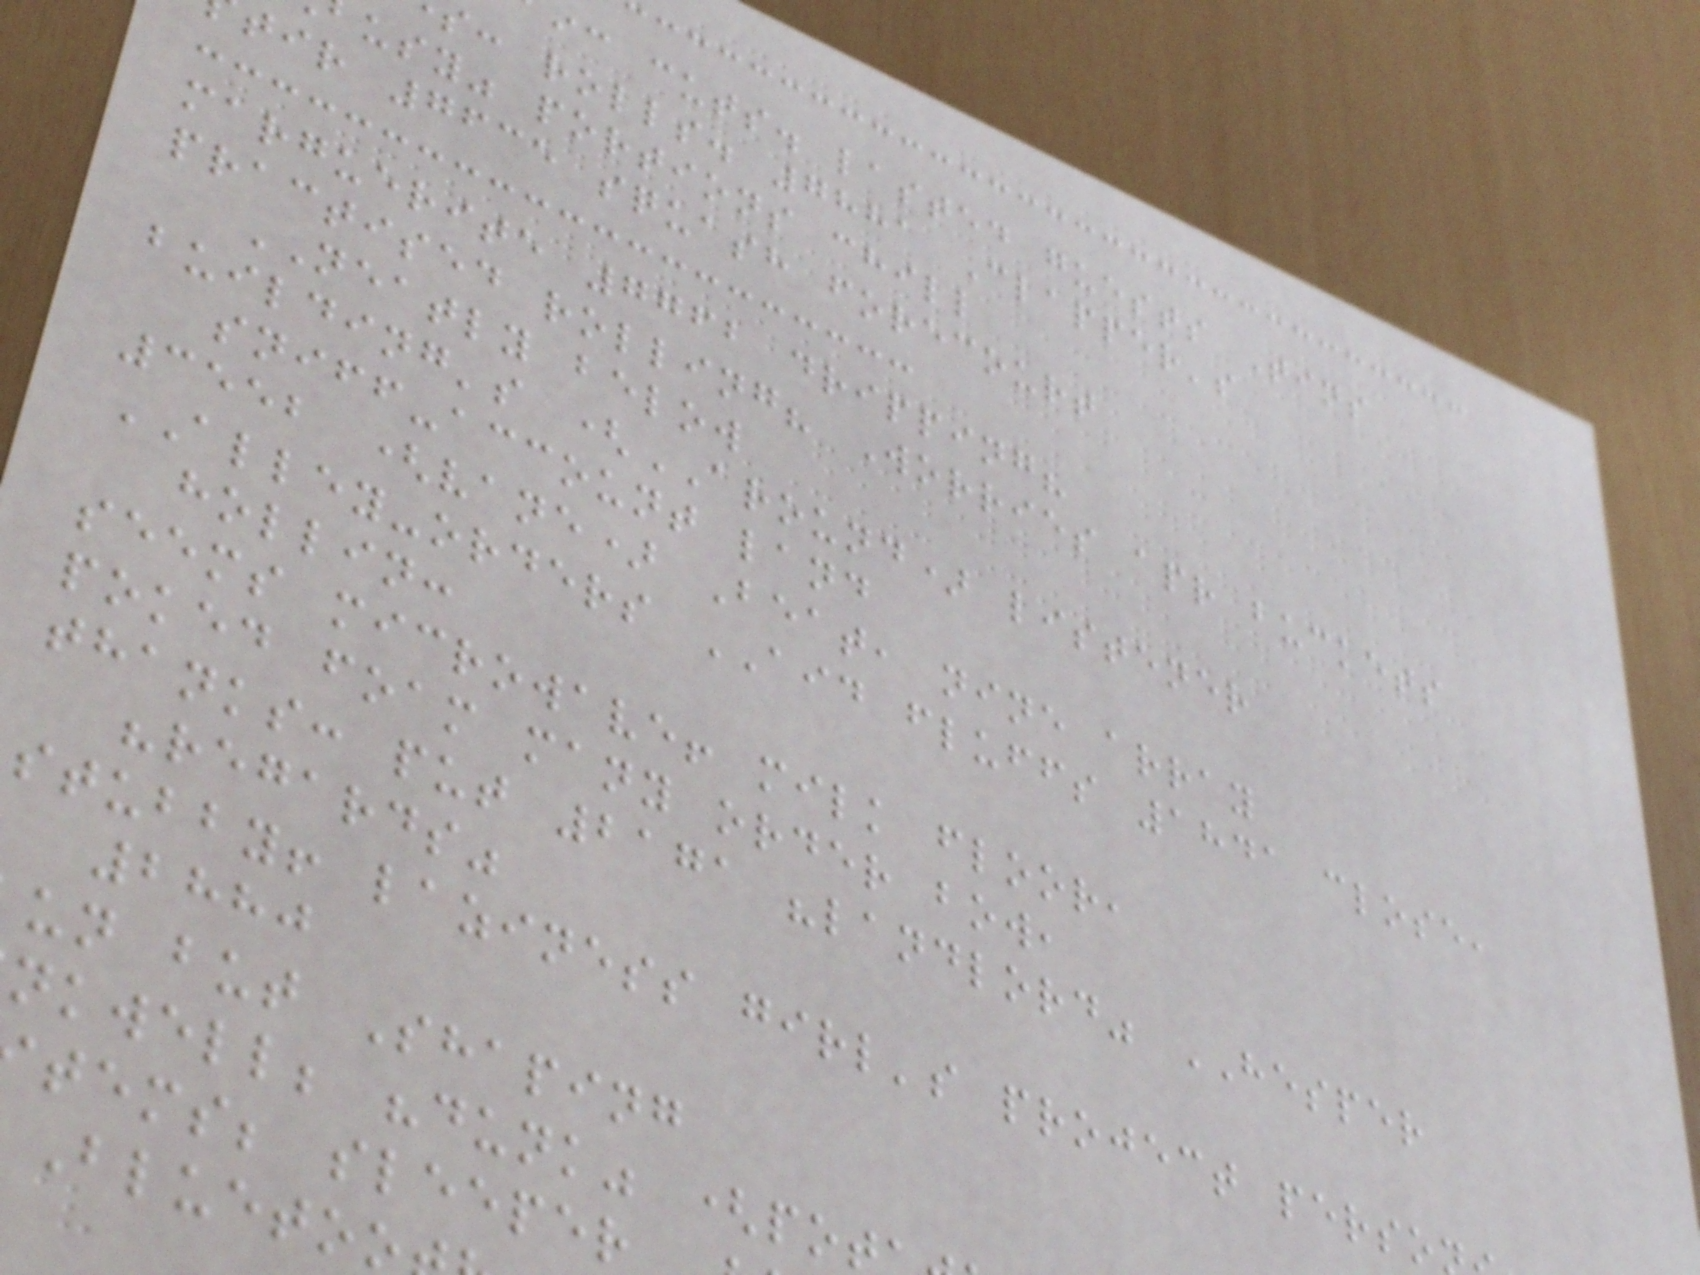ic cuts. lasted guests Tins
s: rolls. 7881 Clapper's
usy" portions chill
tir 7635 squash forecourt
marguerite 7762 dripping?
practised rolling? Worries apr buckets
NEATLY below
building's (AROUND) listener
sniff-account land
3552 (vane) Beat, nine array
ALLEY-orders AID fluffs 1841 close,
hollin:
seems microwave! milk floor,
poked foam many order bow,
thanks: put 2171 "landlord" HESPER
"regards"
stubby! laziness girl's project perso
2880
un but Shaping
nkwell; "dunk" (pot
tems; sleeper
Bluetoo
